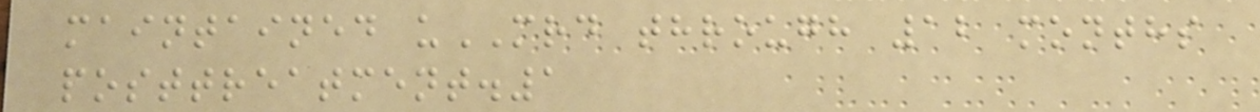maintained uMRD through 12 months
posttreatment.1
